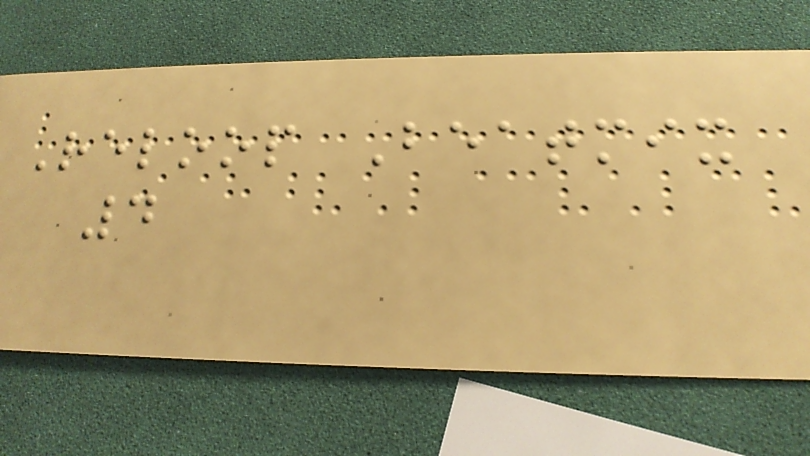Reloop Beatmix
4
